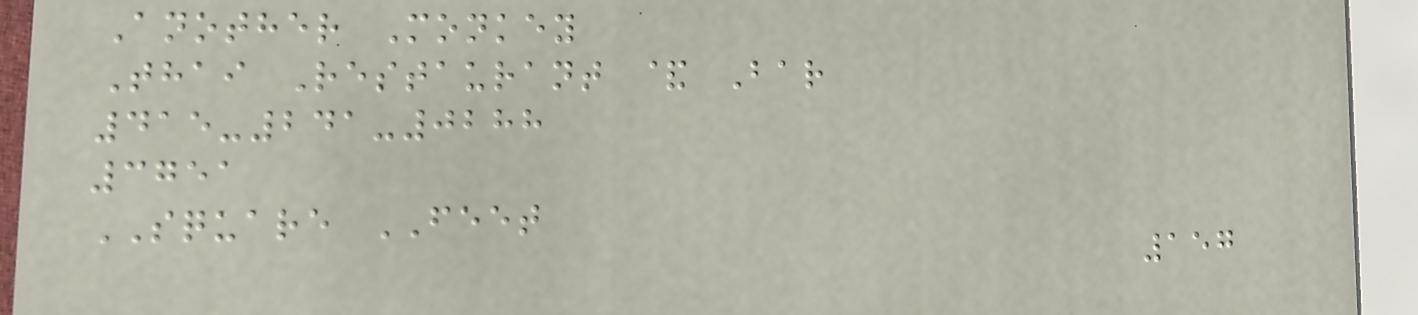Another Monkey
Thai Restaurant & Bar
415-241-0288
3751
SQUARE FEET
157
